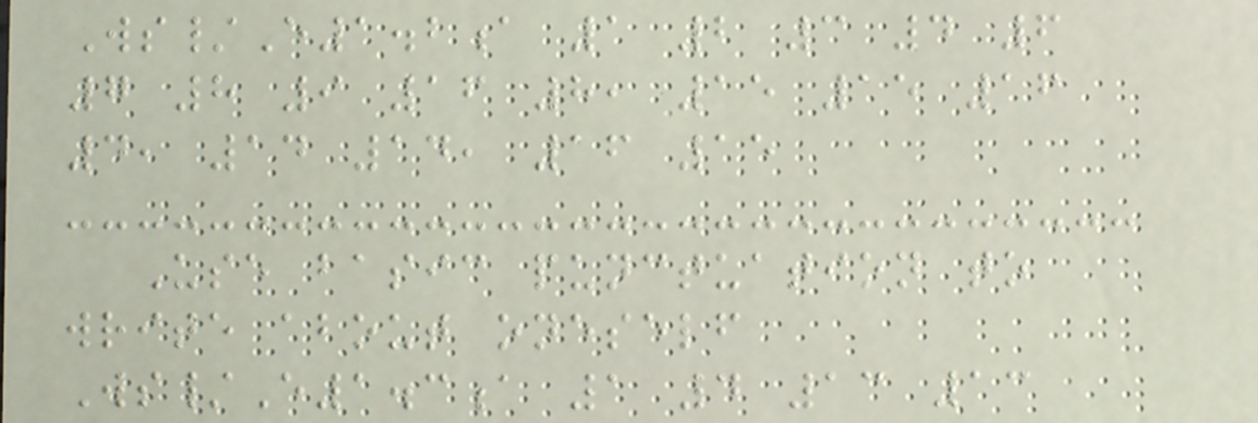Ws/E1.2a 1 2 3 4 6
7 8 9 16 8, 15 15 16
4, 14 14, 16 15
Use basic punctuation to
write about oneself
Ws/E1.3a 1 4 13 13
